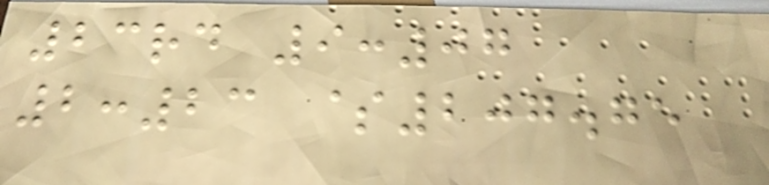23rd 9:07
2:23 $207.75
